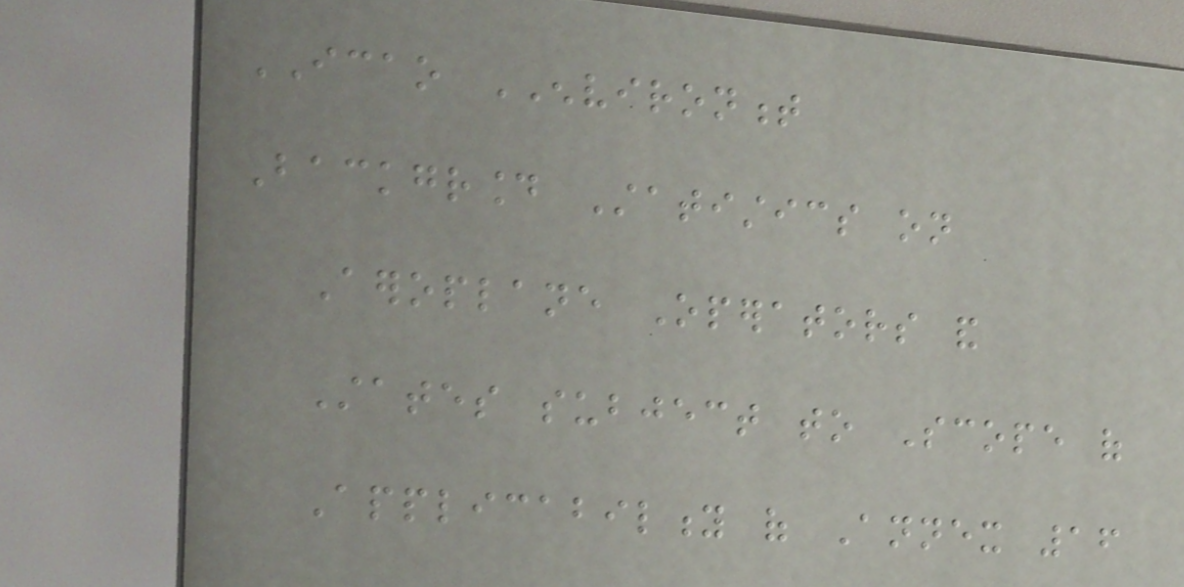ICAO ENVIRONMENT
Background Statistics on
Aeroplane Operators and
States subject to Scope of
Applicability of Annex 16
